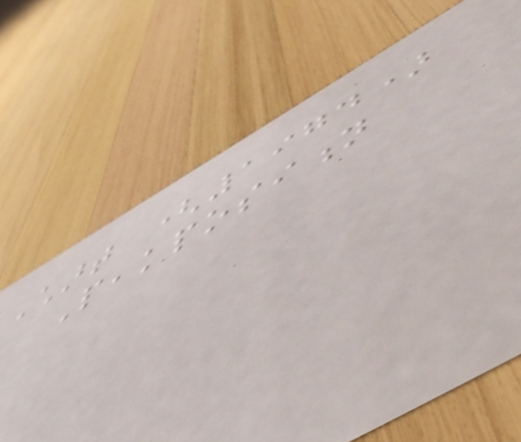Chart (1974)
Peakposition
